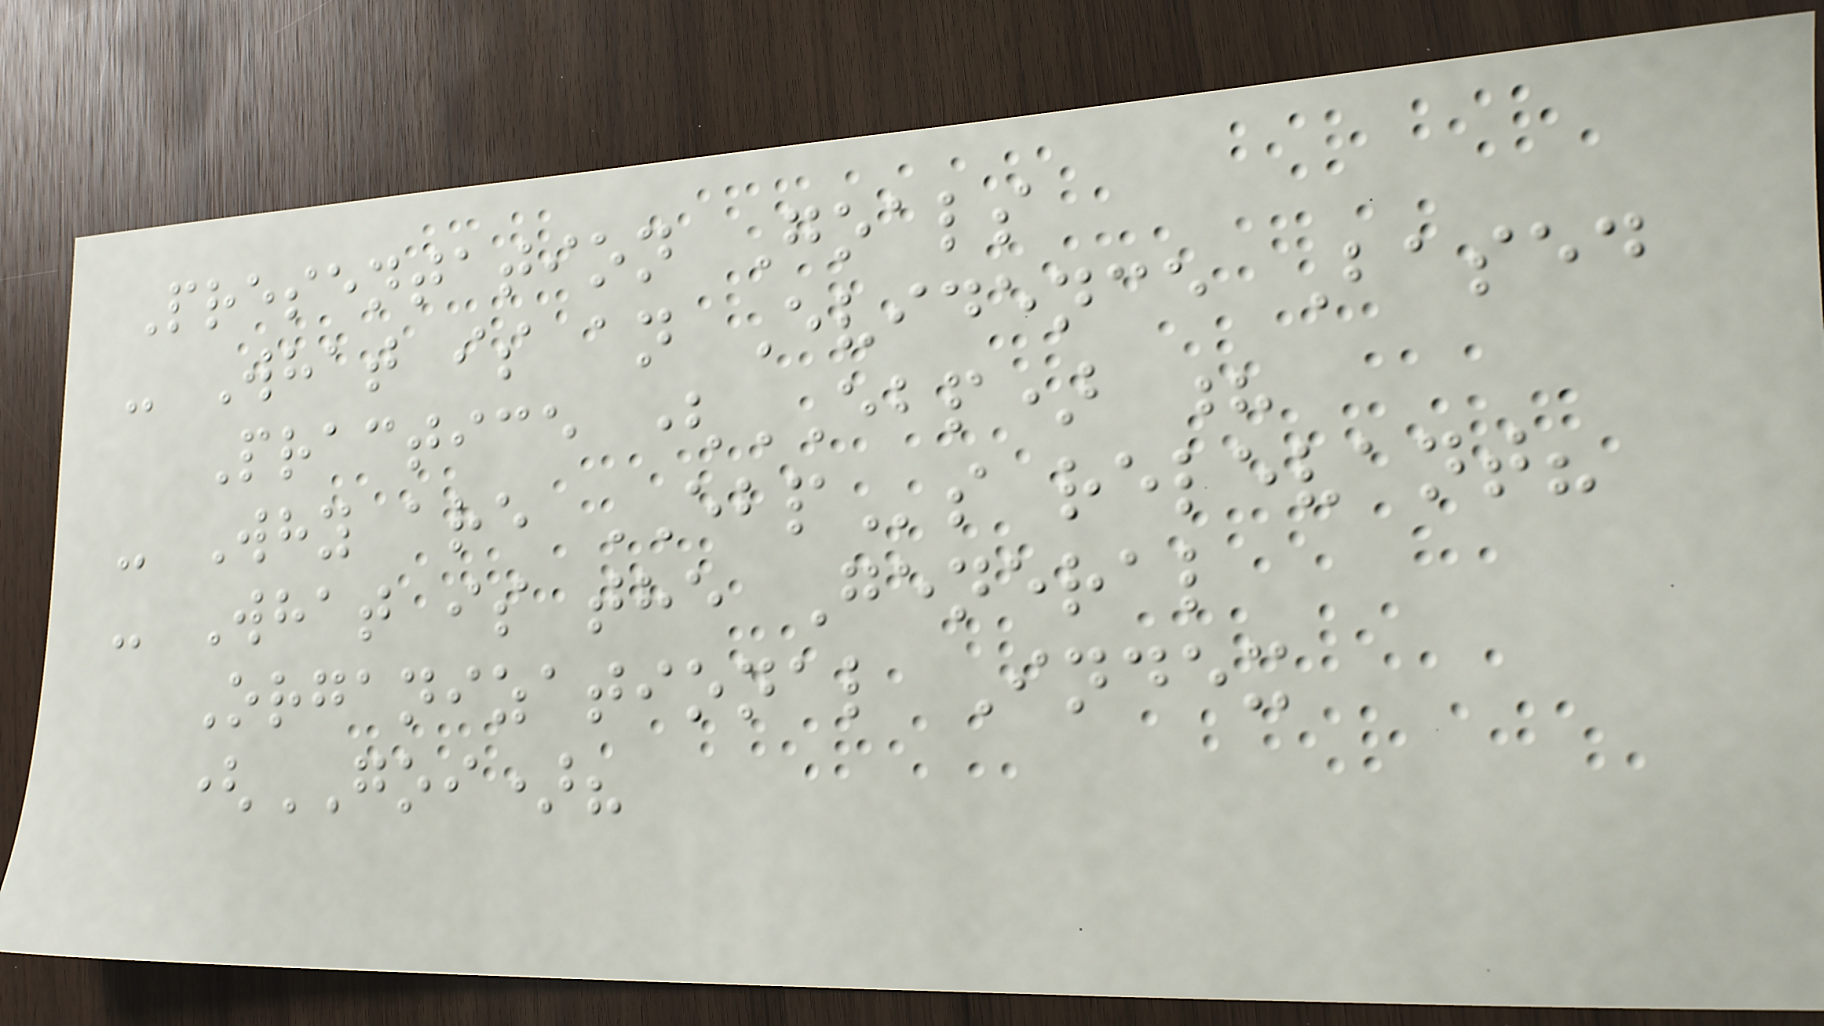Presentation Goals
- What is an Evidence Based
Practice (EBP) ?
- Why are EBPs relevant?
- What is the General
Organizational Index
(GOI)?
